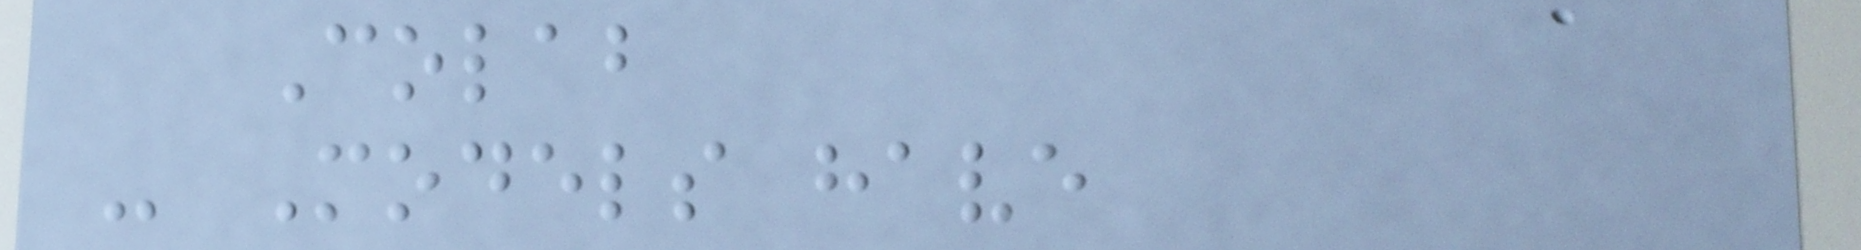Colab
- Models have
